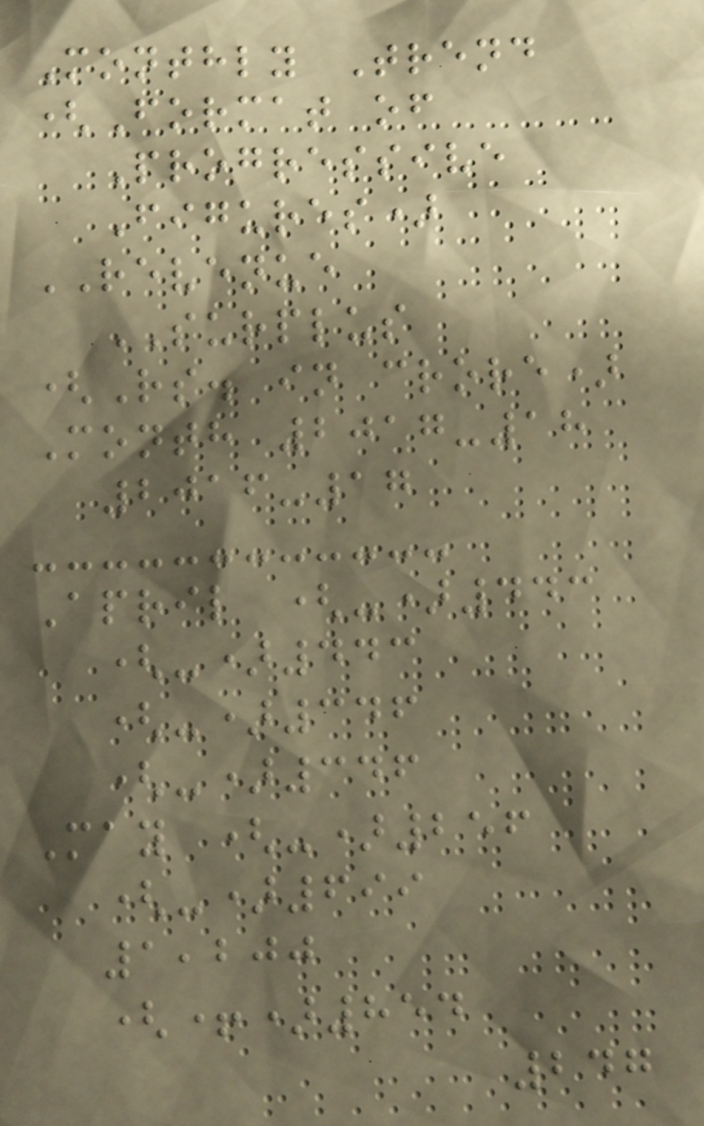Monthly Trend
(Format of
Progressive
Figures)
REVENUE
SURPLUS
(Rs. in crore)
Month 2017-18
2016-17
April (-)443
(-)443
(-)346
(-)346
May (-)256
(-)699
1,200
(+)854
247
